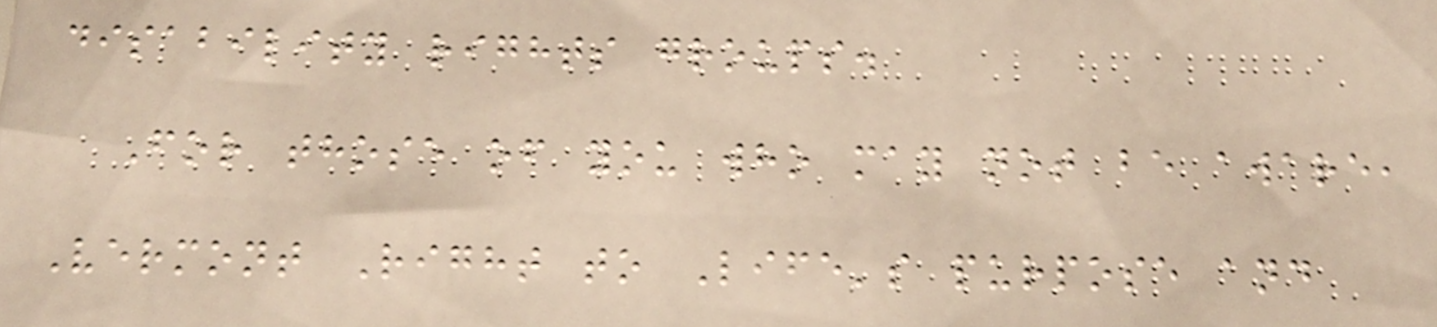disability rights groups.
For those of you who may not be aware,
Vermont Right to Life's purpose and
